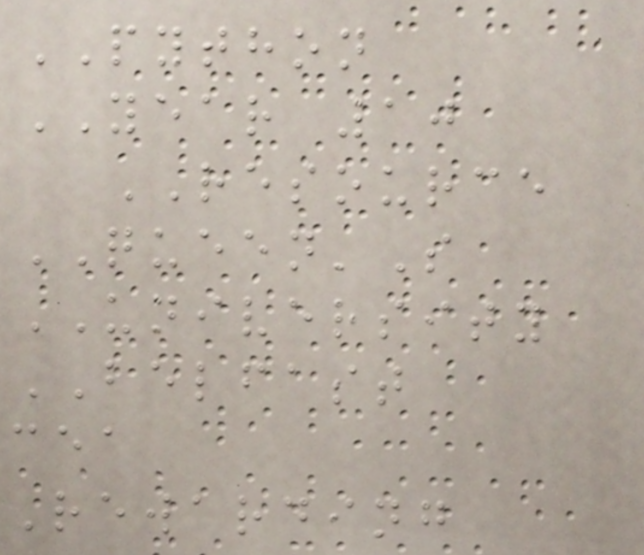PYTHON
YEAR 10
RESOURCE
QUEEN'S
UNIVERSITY
BELFAST
cea
Rewarding
